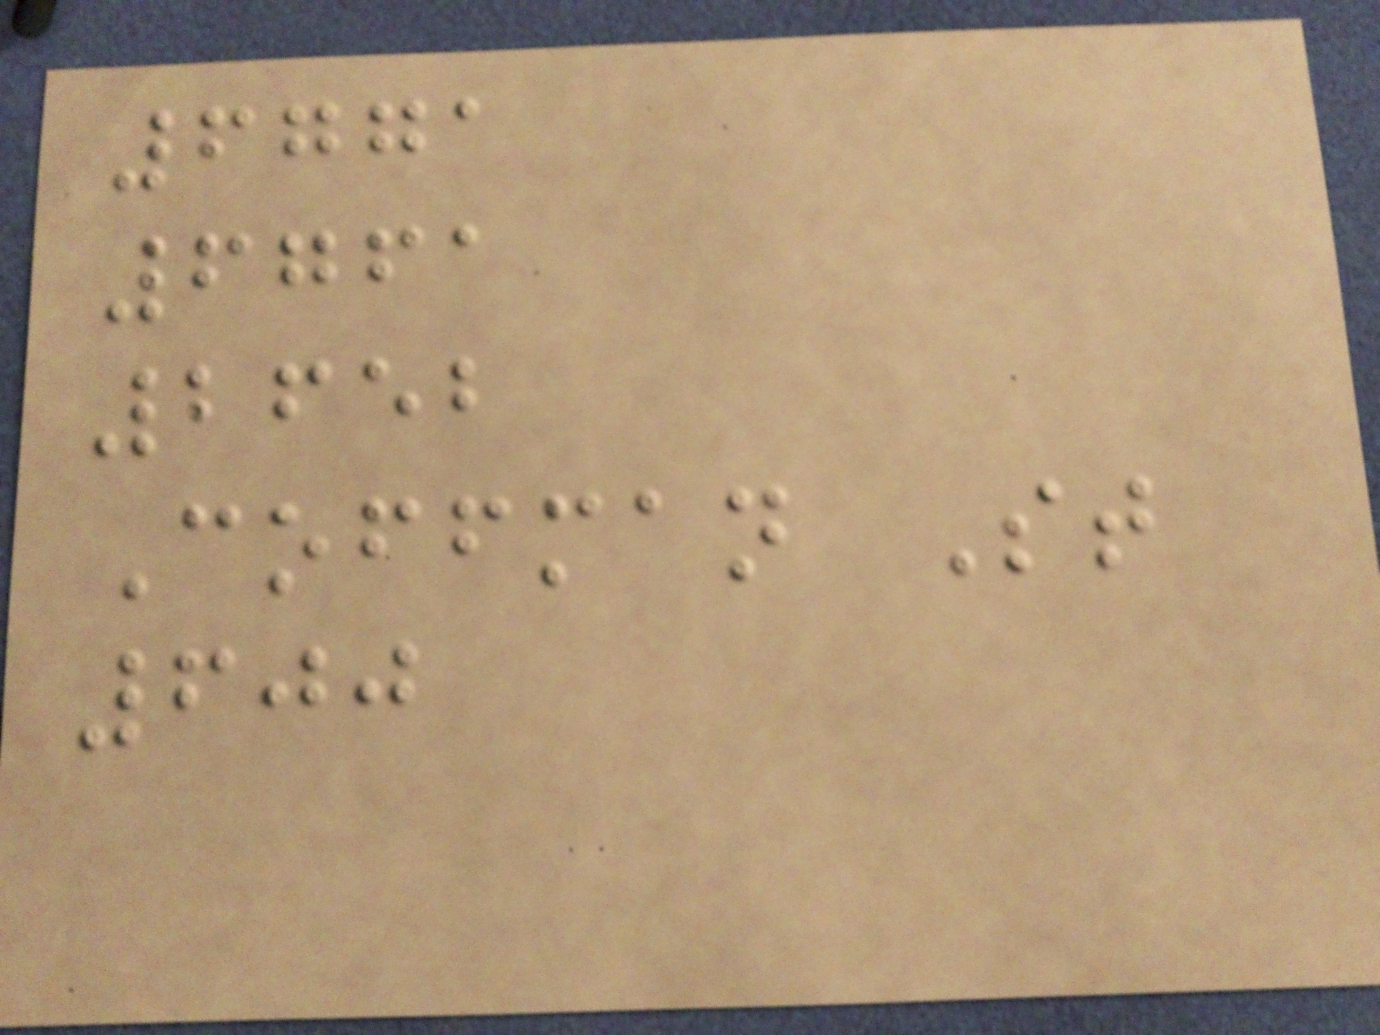6771
6761
2652
Coffman St
600
